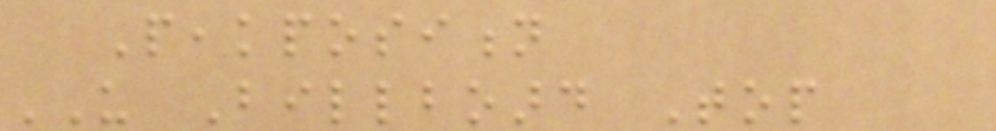Peakposition
US Billboard Top
